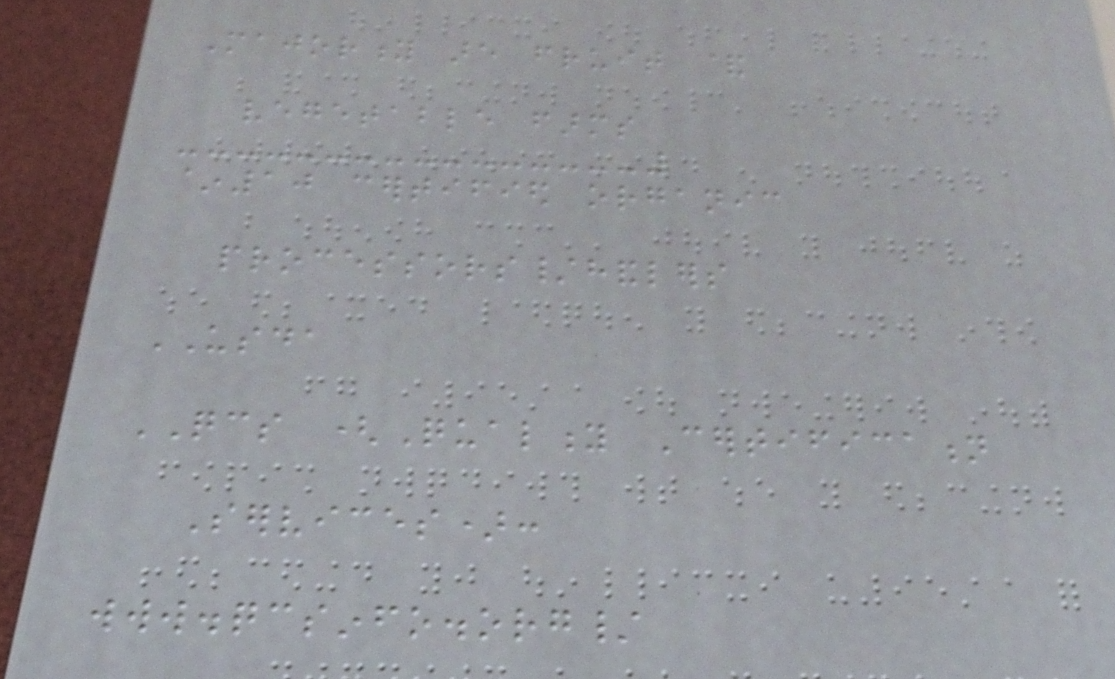Majority are fruit &
vegetable farms
~10 certified organic
processors/handlers
USDA
QCS (Quality Certification
Services):
www.qcsinfo.org/
